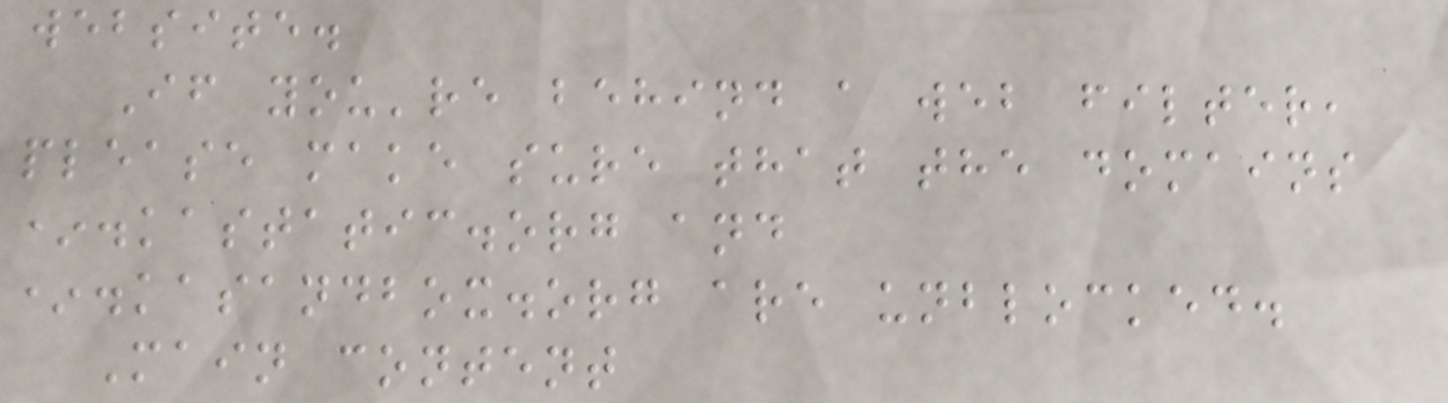website.
If you're behind a web filter,
please make sure that the domains
*.kastatic.org and
*.kasandbox.org are unblocked.
Main content
